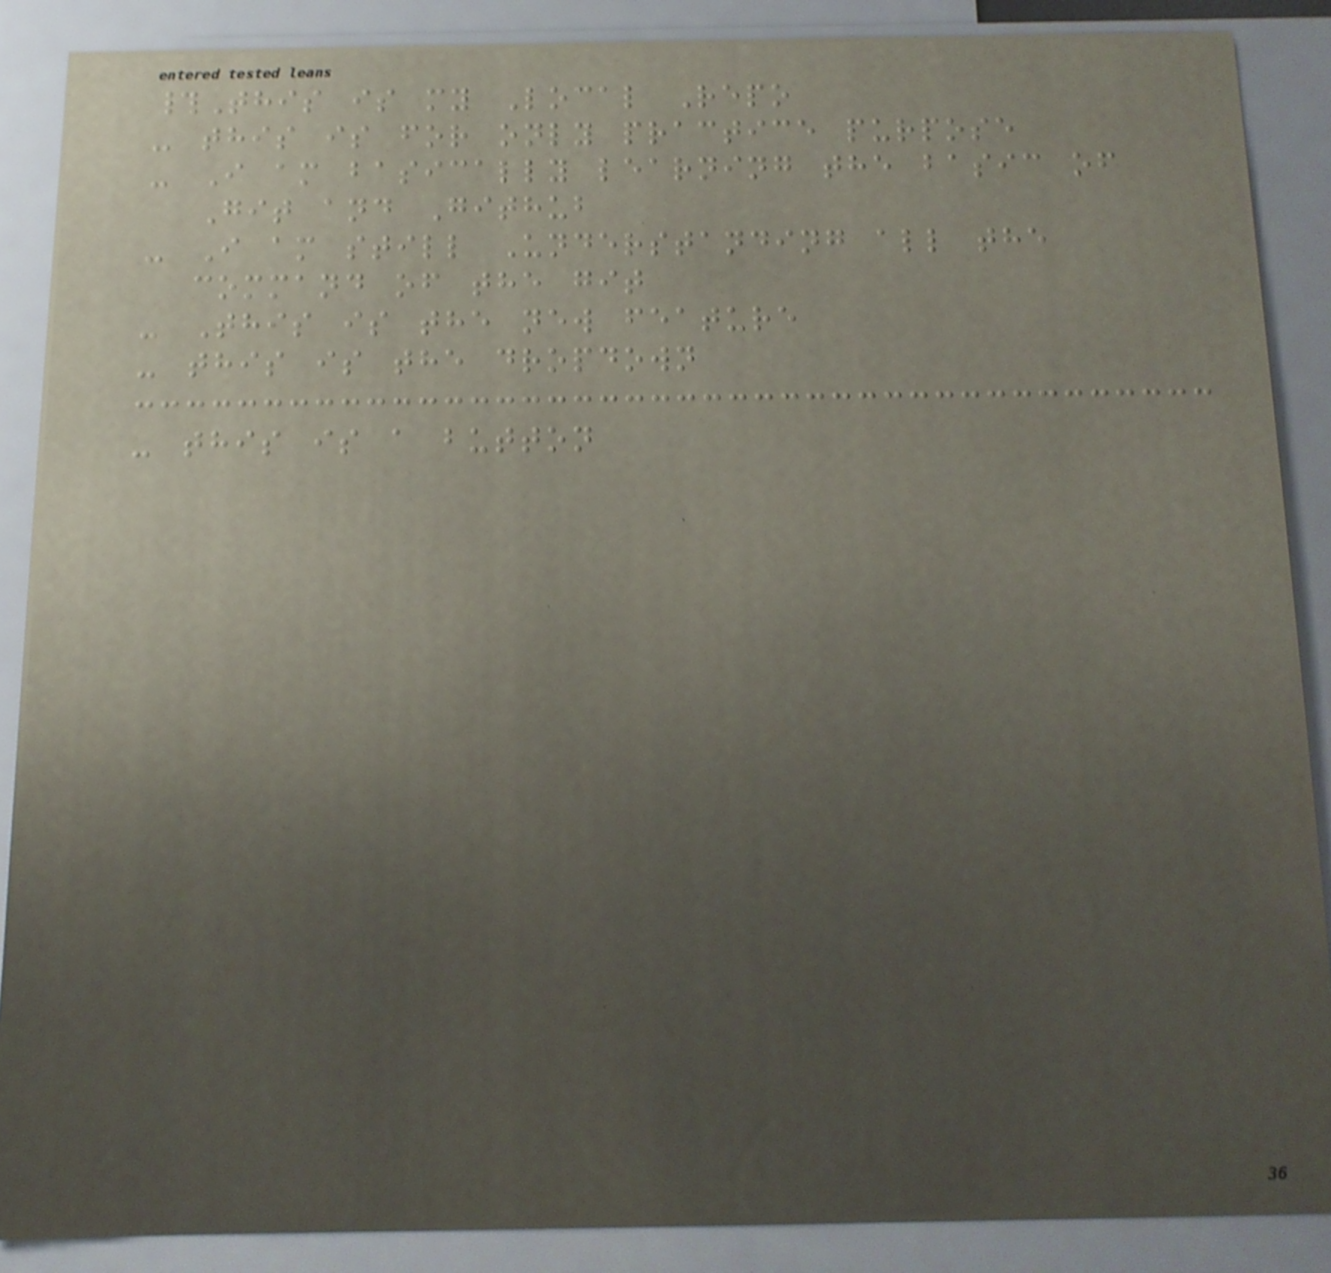#This is my Local Repo
- this is for only practice purpose
- I am basically learning the basic of
Git and Github
- I am still Understanding all the
command of the git
- This is the new feature
- this is the dropdown
- this is a button
